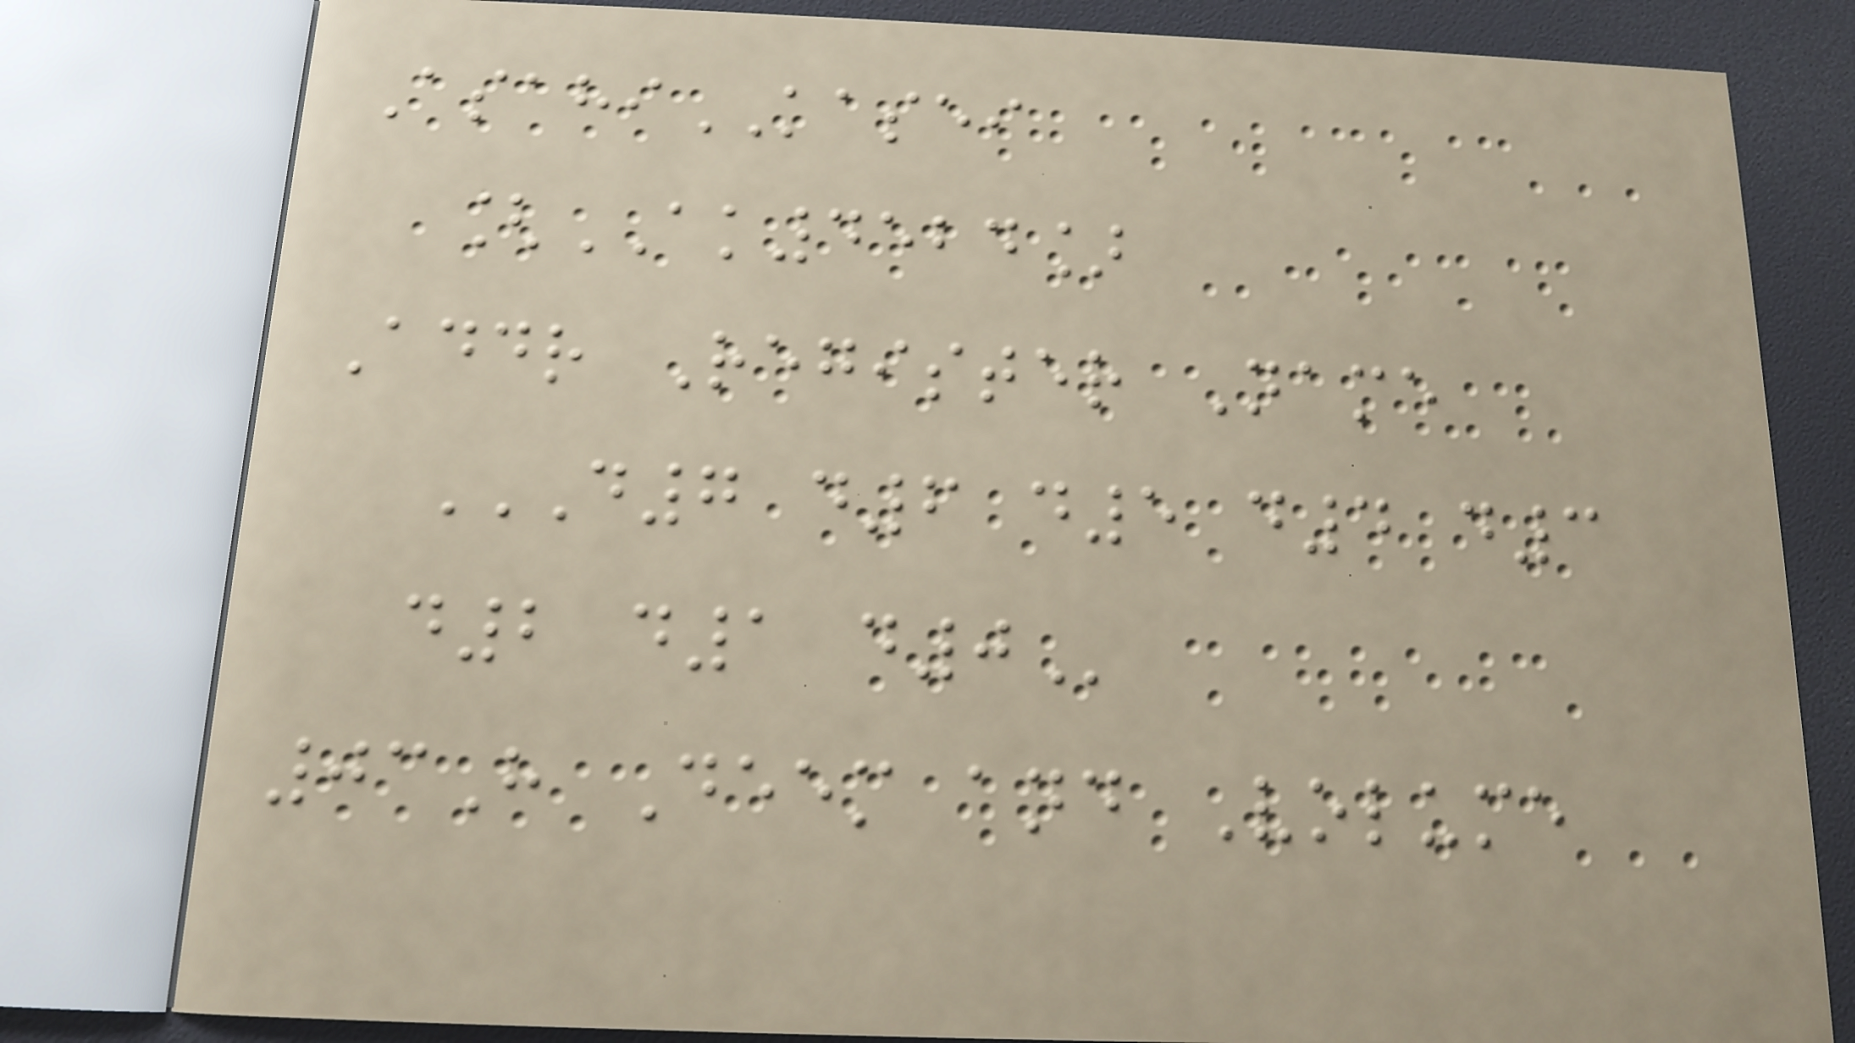AsahiKASEI
[AK4524]
Addr Register Name
D7 D6 D5 D4 D3
D2 D1 D0
03H Deem and Volume
